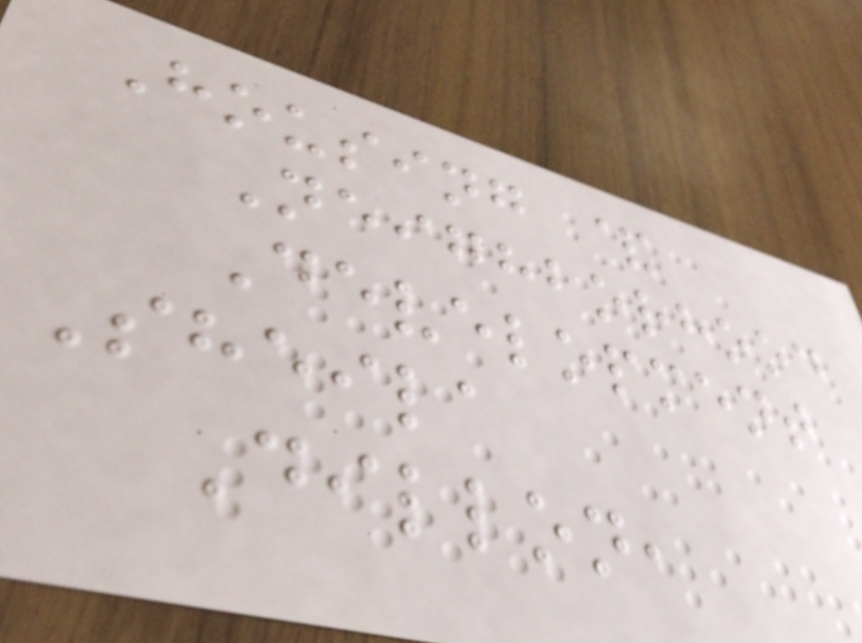Housing &
Neighborhood
Development
Sheila
Dillon,
